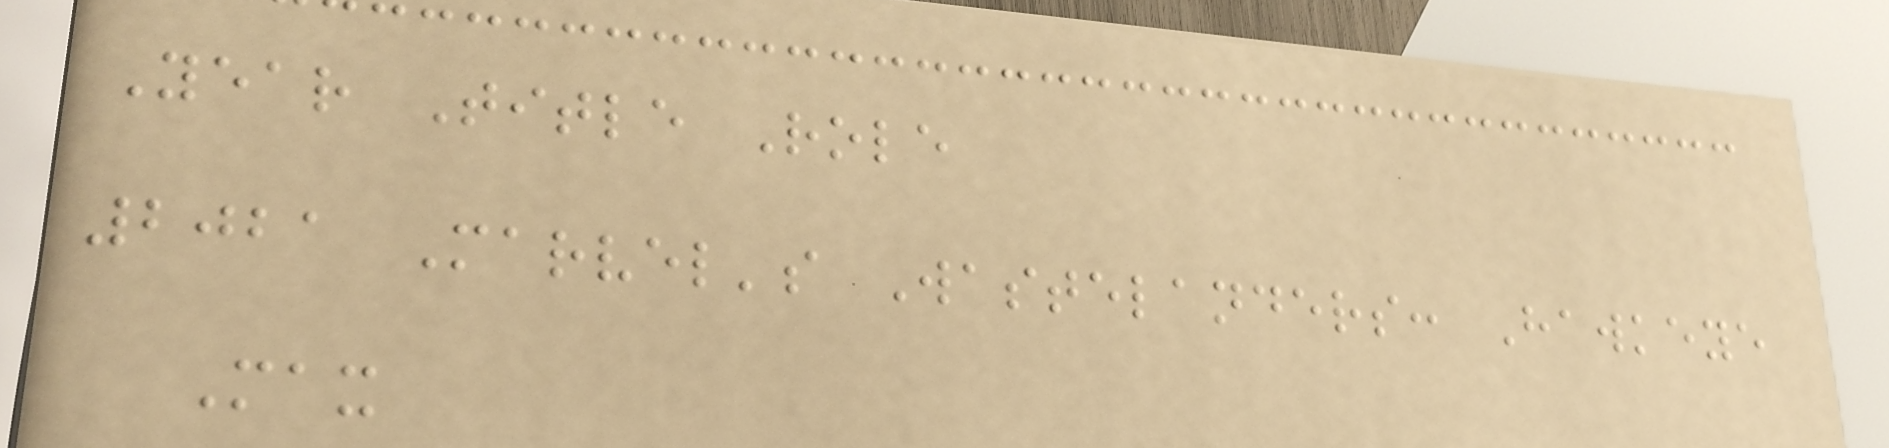Year Title Role
2021 Marvel's Wastelanders: Hawkeye
Max
